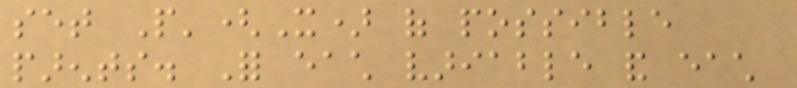set P'(X) of possible
parents. For each variable and each
